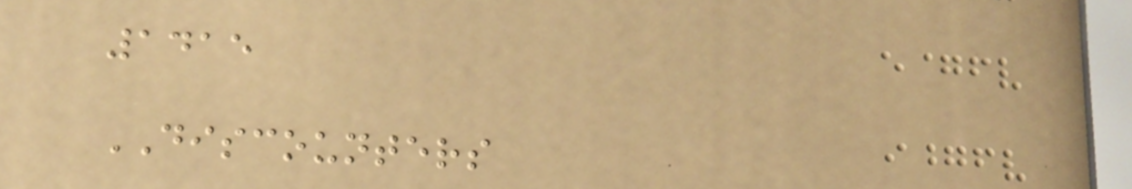1415
DISCOUNTERS
